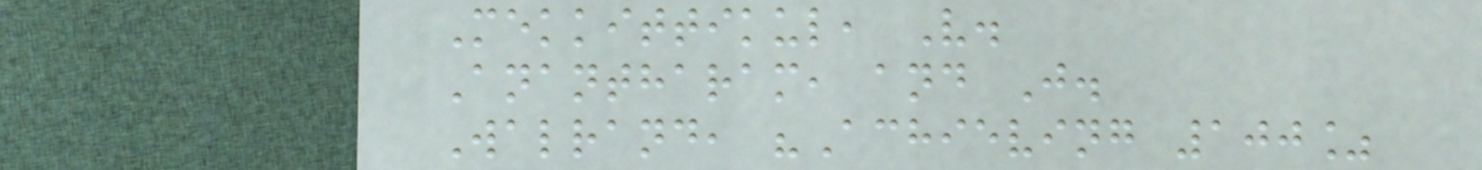Mekkittikul, V.
Anantharam, and J.
Walrand, "Achieving 100%
